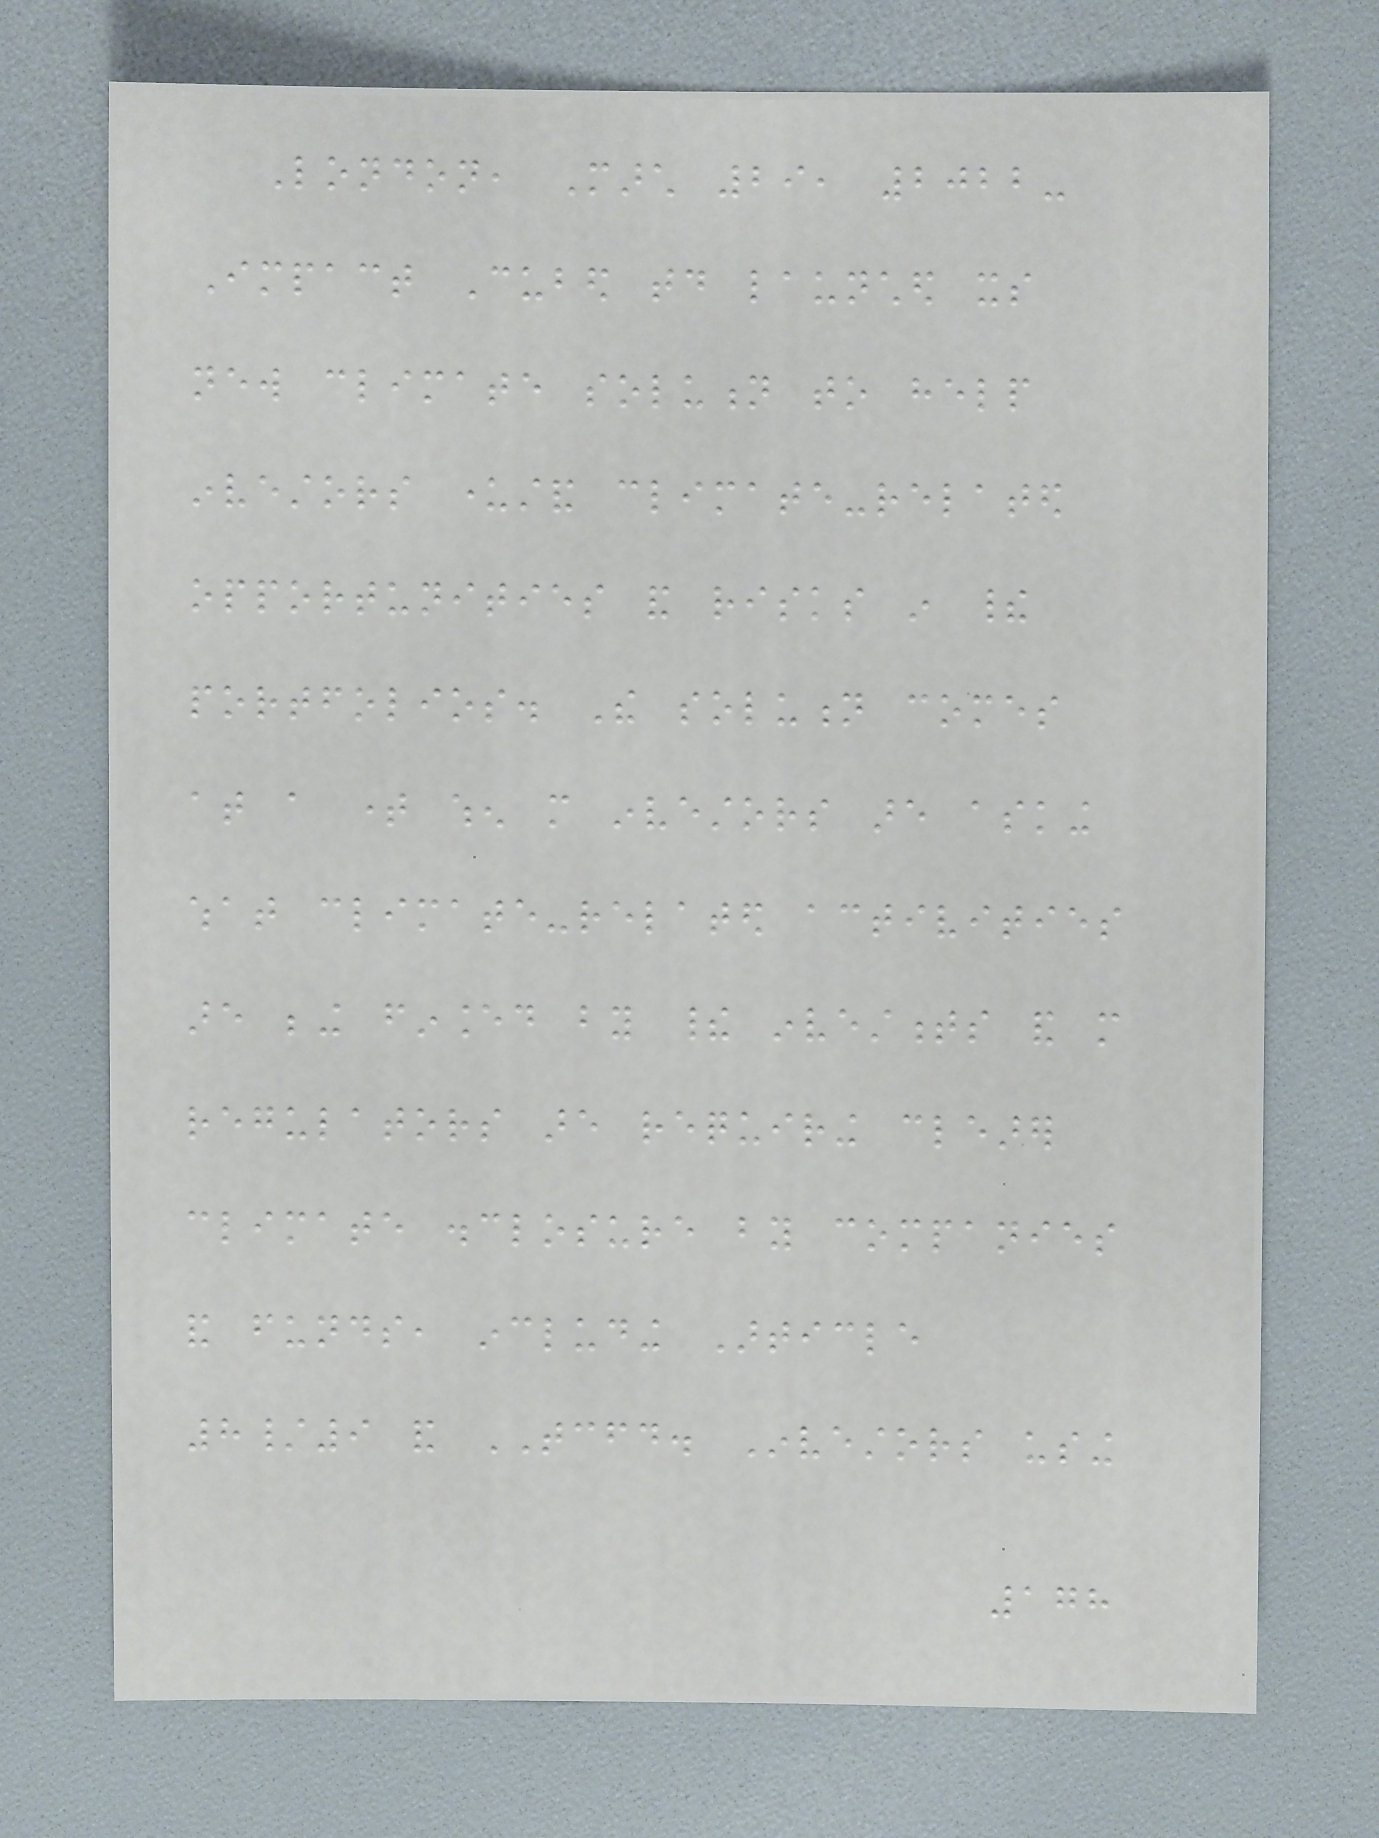London, March 29, 2022-
Impact Cubed today launched its
new climate solution to help
investors understand climate-related
opportunities and risks in their
portfolios. The solution comes
at a time when more investors are asking
what climate-related activities
are being financed by their investments and more
regulators are requiring clearer
climate disclosure by companies
and funds, including Article
8/9 and TCFD. Investors using
178
